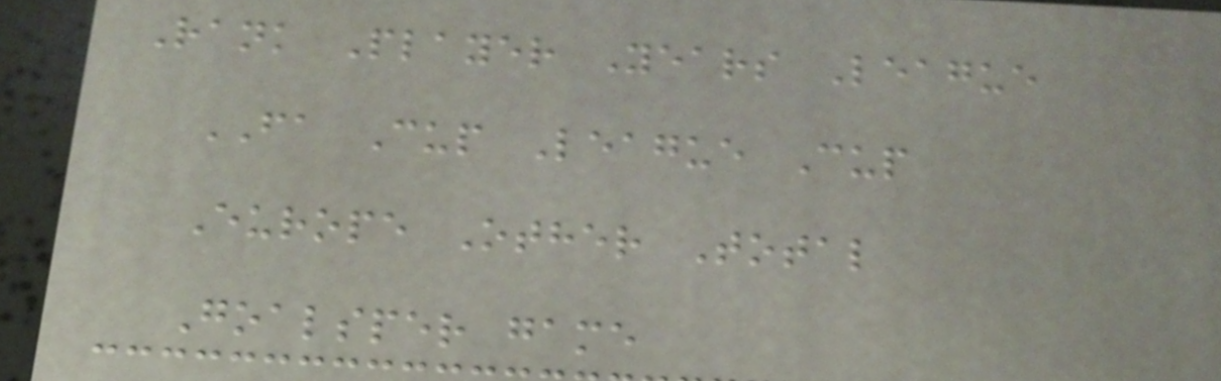Rank Player Years League
FA Cup League Cup
Europe Other Total
Goalsper game
